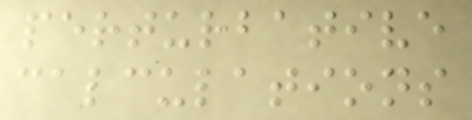perturbative
calculations
